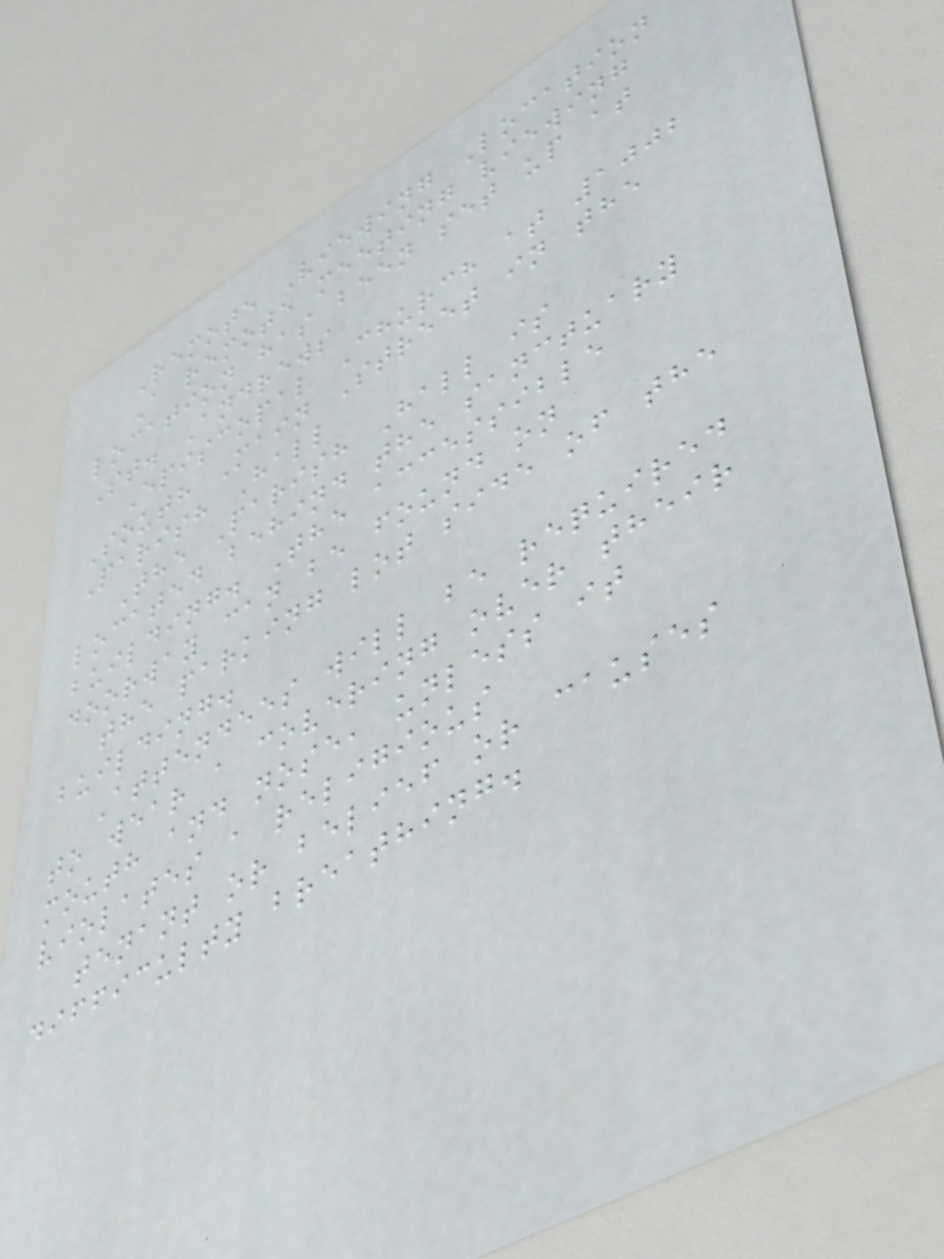Remote Viewing Location
A remote meeting viewing
location has been set up at
St. Andrews
Episcopal Church at 1002
South Main Street in the
Parish Hall
The Parish Hall is
located behind the sanctuary
building. The accessible
doorway can be found on
the parking lot side of the
building.
Attendees will be required
to wear a covering over their
mouth and nose, unless it
violates a religious
tenant or belief or causes
difficulty breathing.
